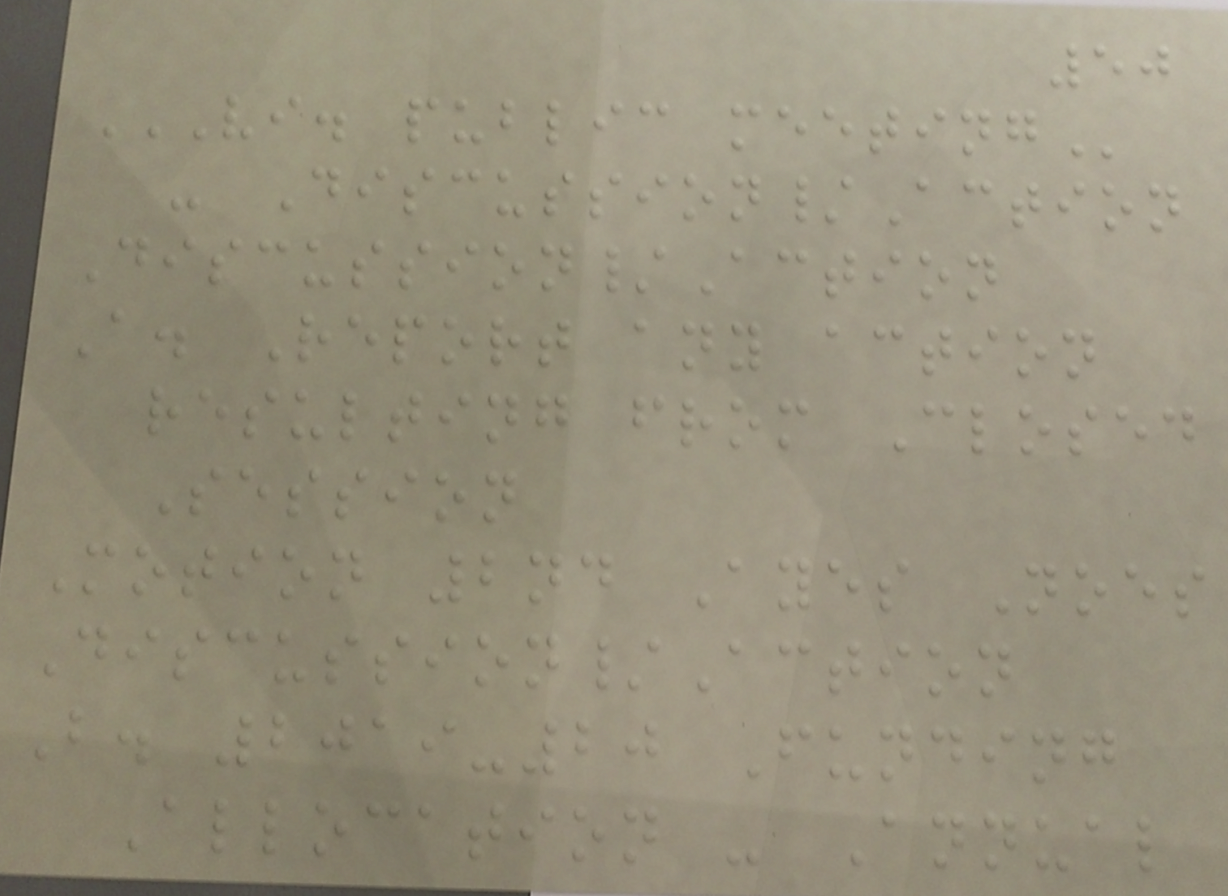50
VI. PUBLIC MEETING
- Discussion/Action
Discussion/Action
A. Report any action
resulting from Closed
Session
Motion 2nd Ayes Noes
Discussion/Action
B. 2019-20 Funding
Allocation - Annual
